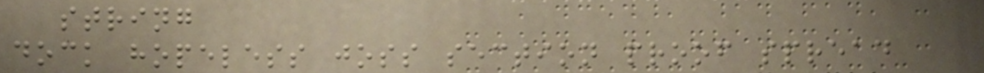string
dock hopeless joss section proof spread
